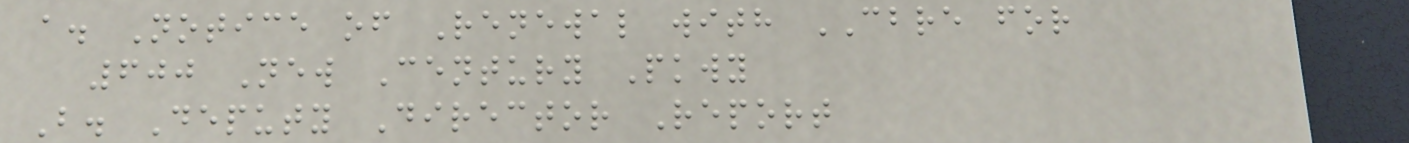a. Notice of Renewal with CBRE for
600 New Century Pkwy
B. Deputy Director Report
